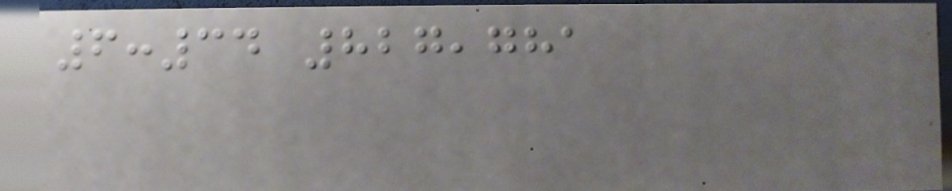6:34 827,781
